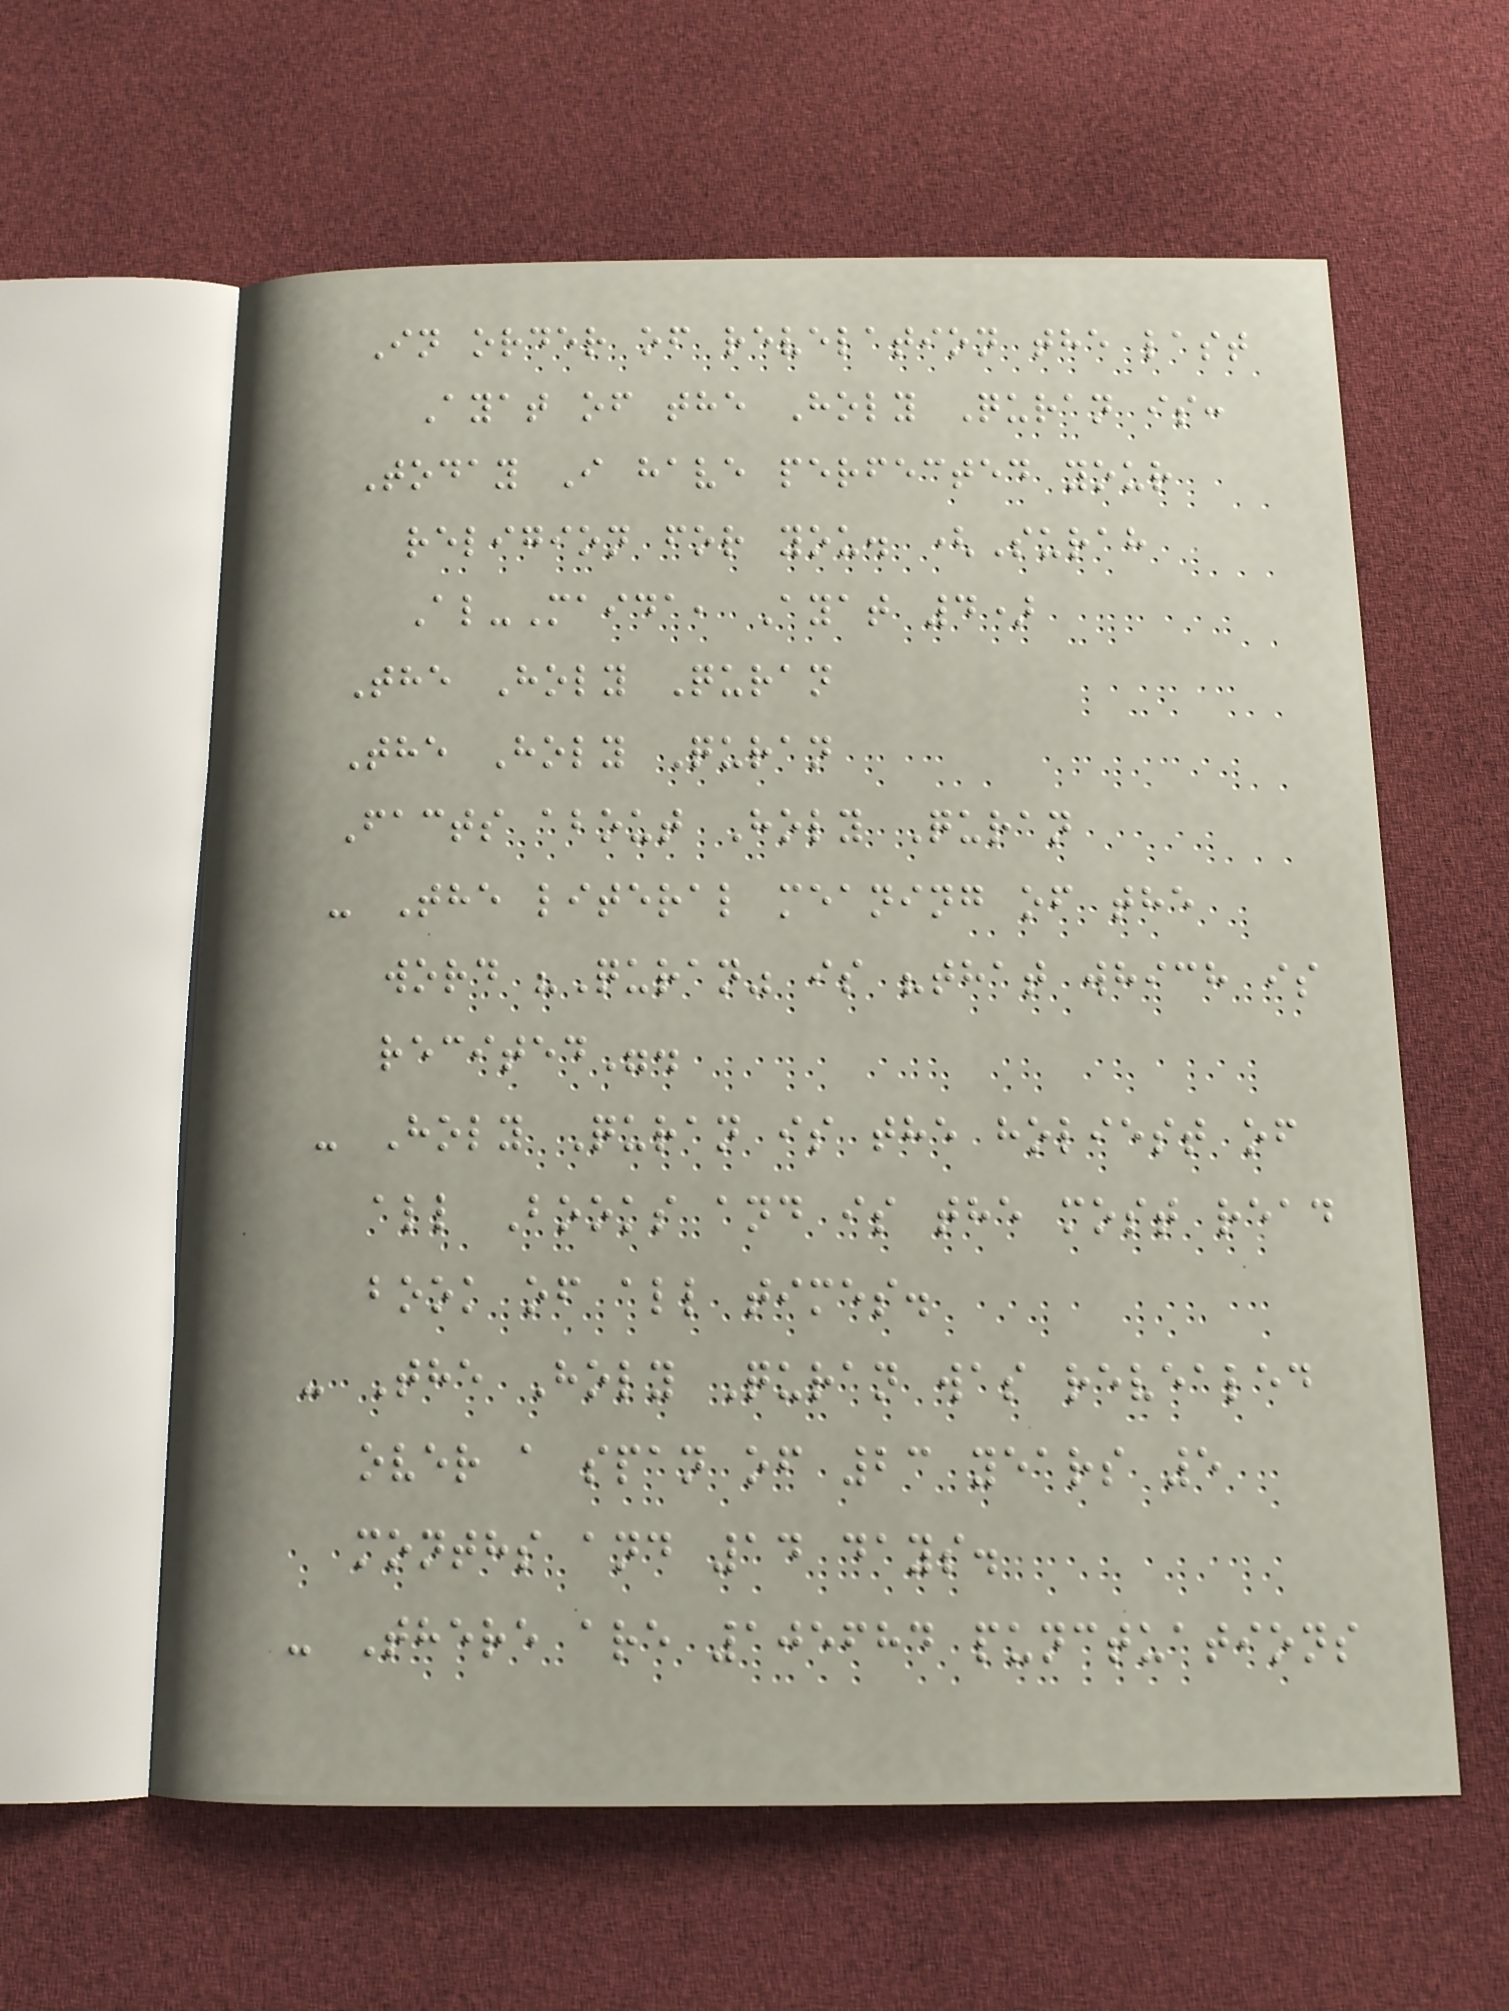In order of revelation the last
Ayat of the Holy Quran is:
Today I have perfected your
religion for you. (Surah
Al-Maida, Ayat 4)
The Holy Quran
The Holy Quran
Facts about Holy Quran
- The literal meaning of the
word "Quran" is "that which is
recited".
- Holy Quran is the holiest of
all Books and is the most read
book of all times.
- The Holy Quran was revealed
over a span of 23 years 5
months and 14 days.
- There are 105684 punctuations
